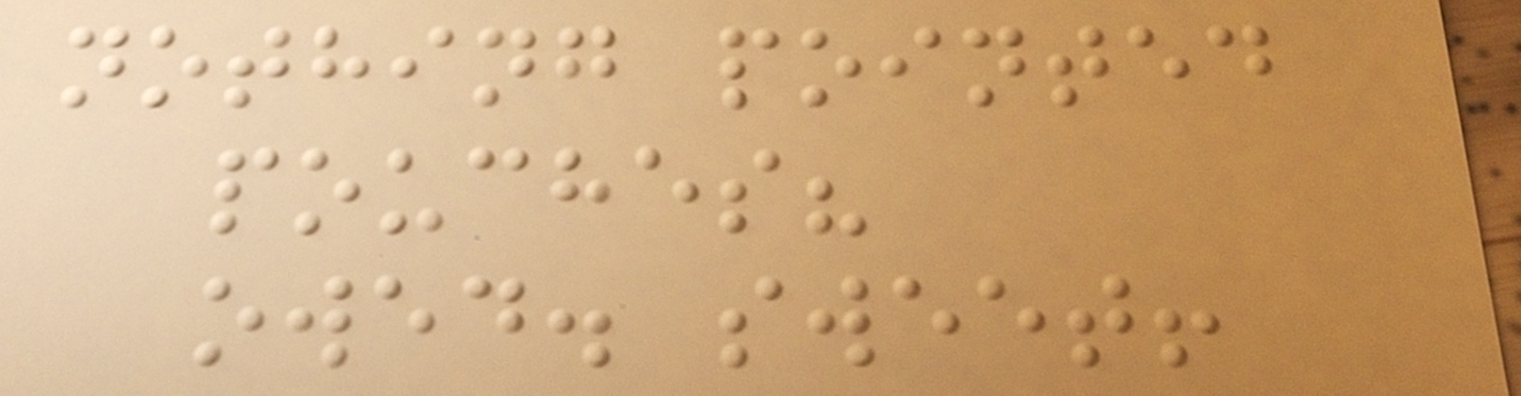nothing pointed
pouches?
owed. sweet!
